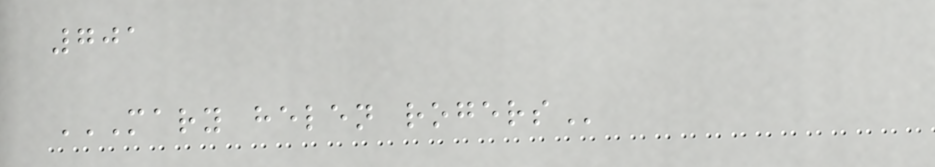701
MARY HELEN ROGERS
